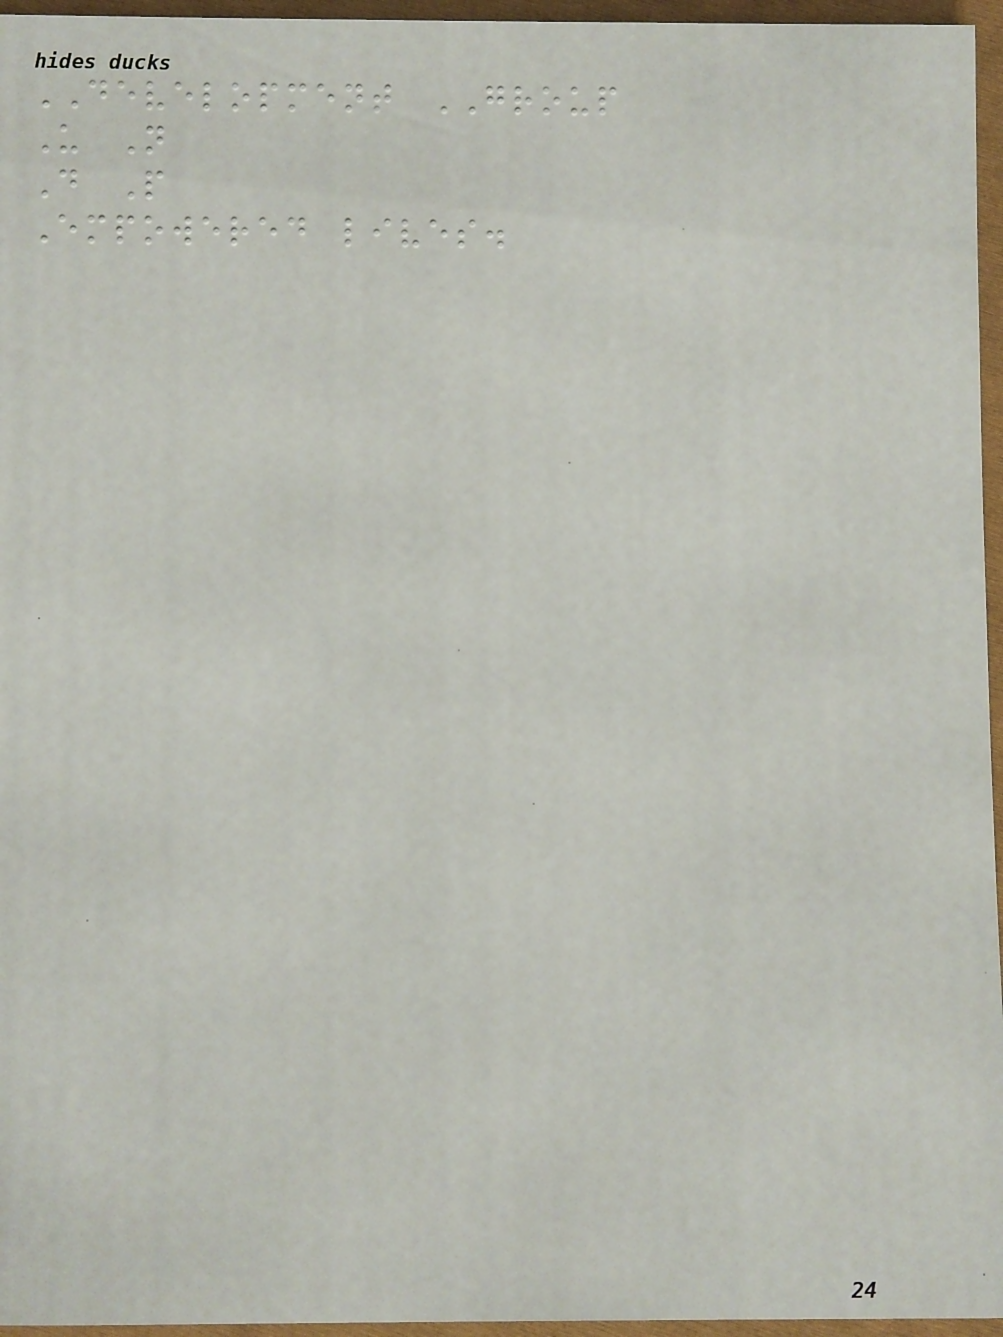DEVELOPMENT GROUP
U N
D P
Empowered lives.
